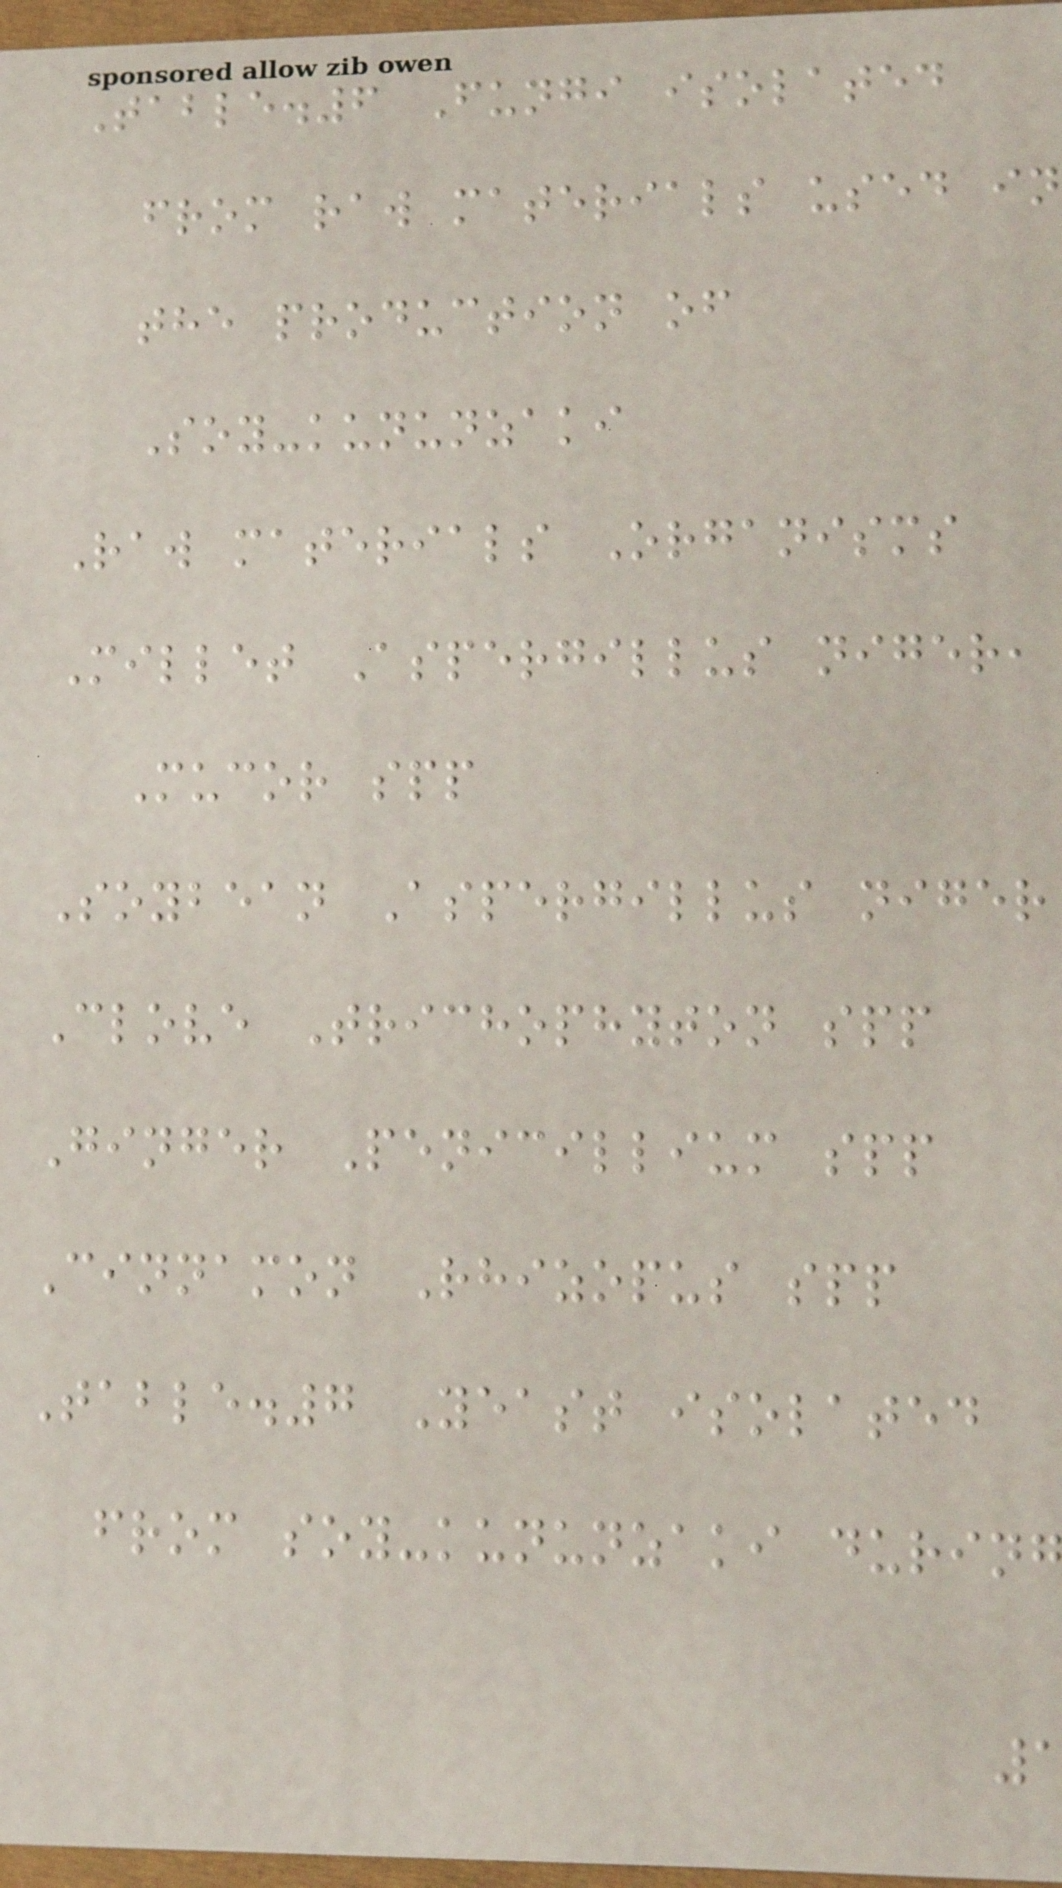Table.6 Fungi isolated
from raw materials used in
the production of
Soy-kununzaki
Raw materials Organisms
Millet Aspergillus niger,
Mucor spp
Soybean Aspergillus niger
Clove Trichophyton spp
Ginger Penicillium spp
Cinnamon Rhizopus spp
Table.7 Yeast isolated
from soy-kununzaki durin
